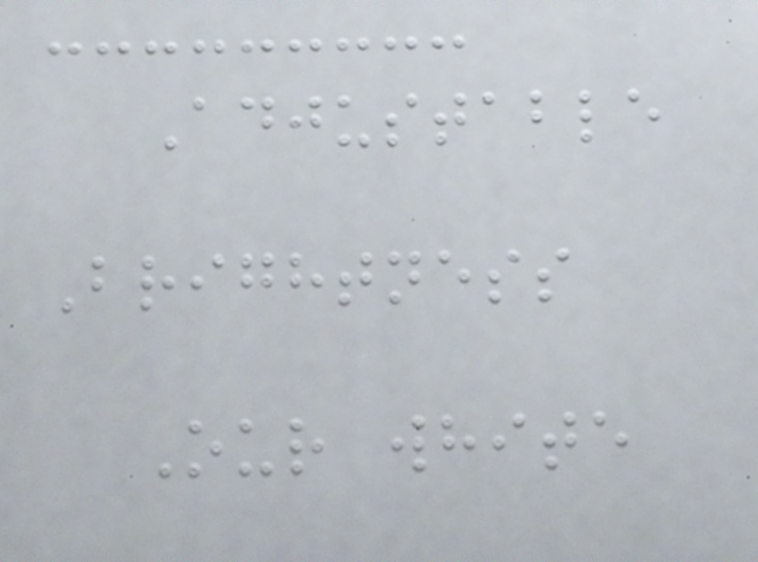Adjustable
Brightness
Our white
